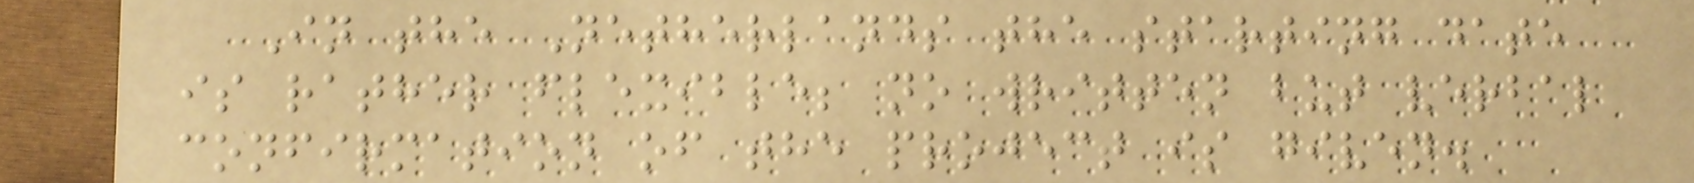In the Netherlands the starting date
is rather flexible; no written but verbal
confirmation of the project is given.
